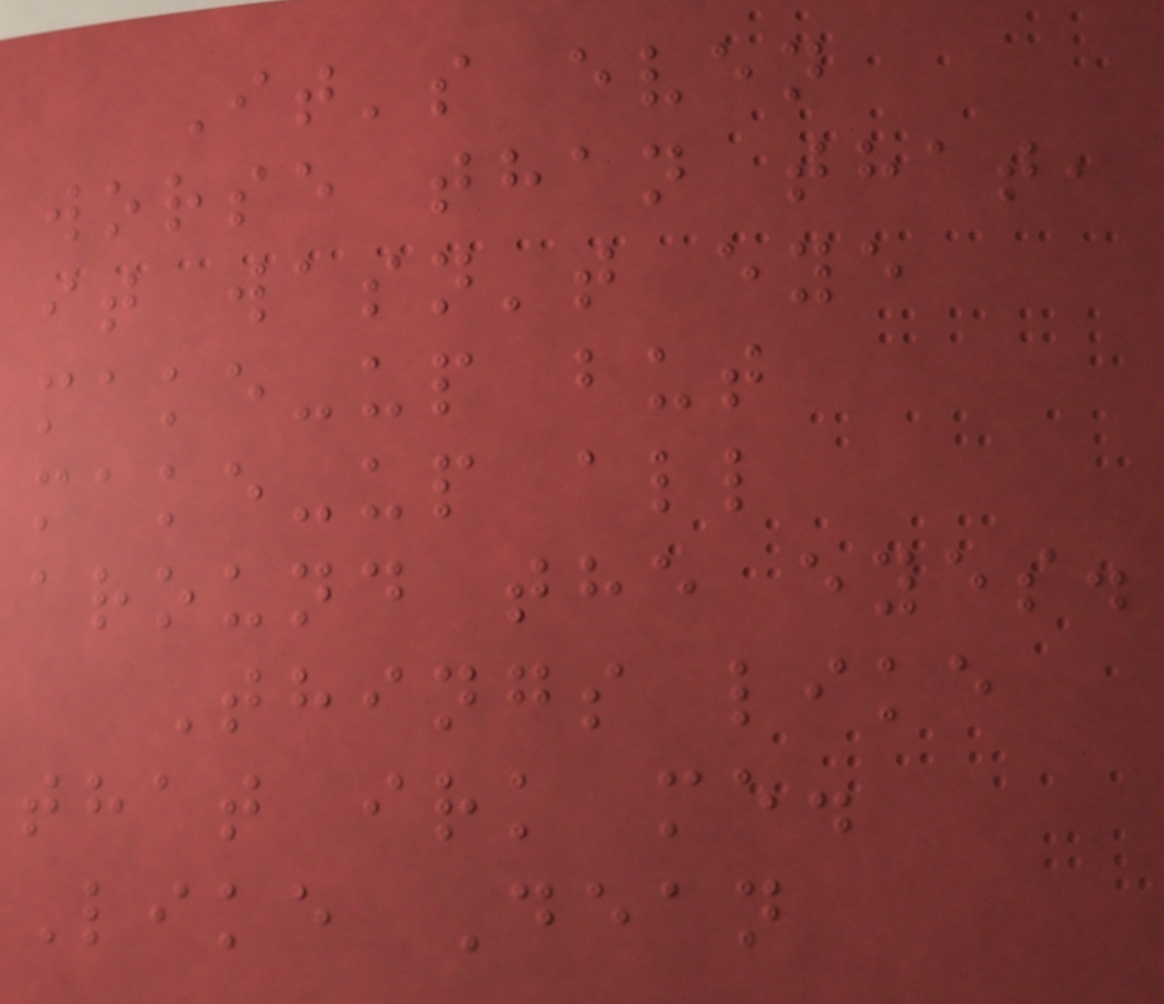It's even
worse than that,
it wasn't eye
make-up but
make-up all
around the eyes.
Things like
that irk me.
Like Dean
